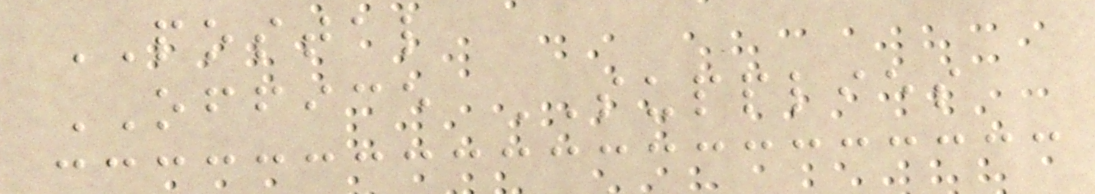POSTAL
OFFICE SUPPLIES
